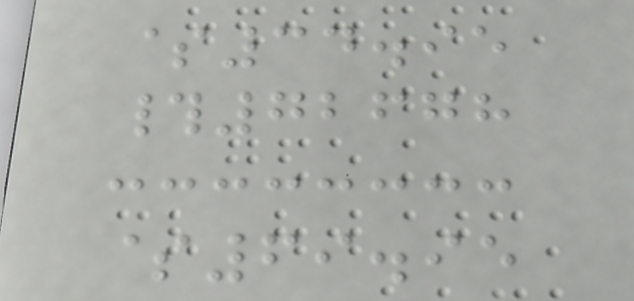$34.95
#72678
$69.95
